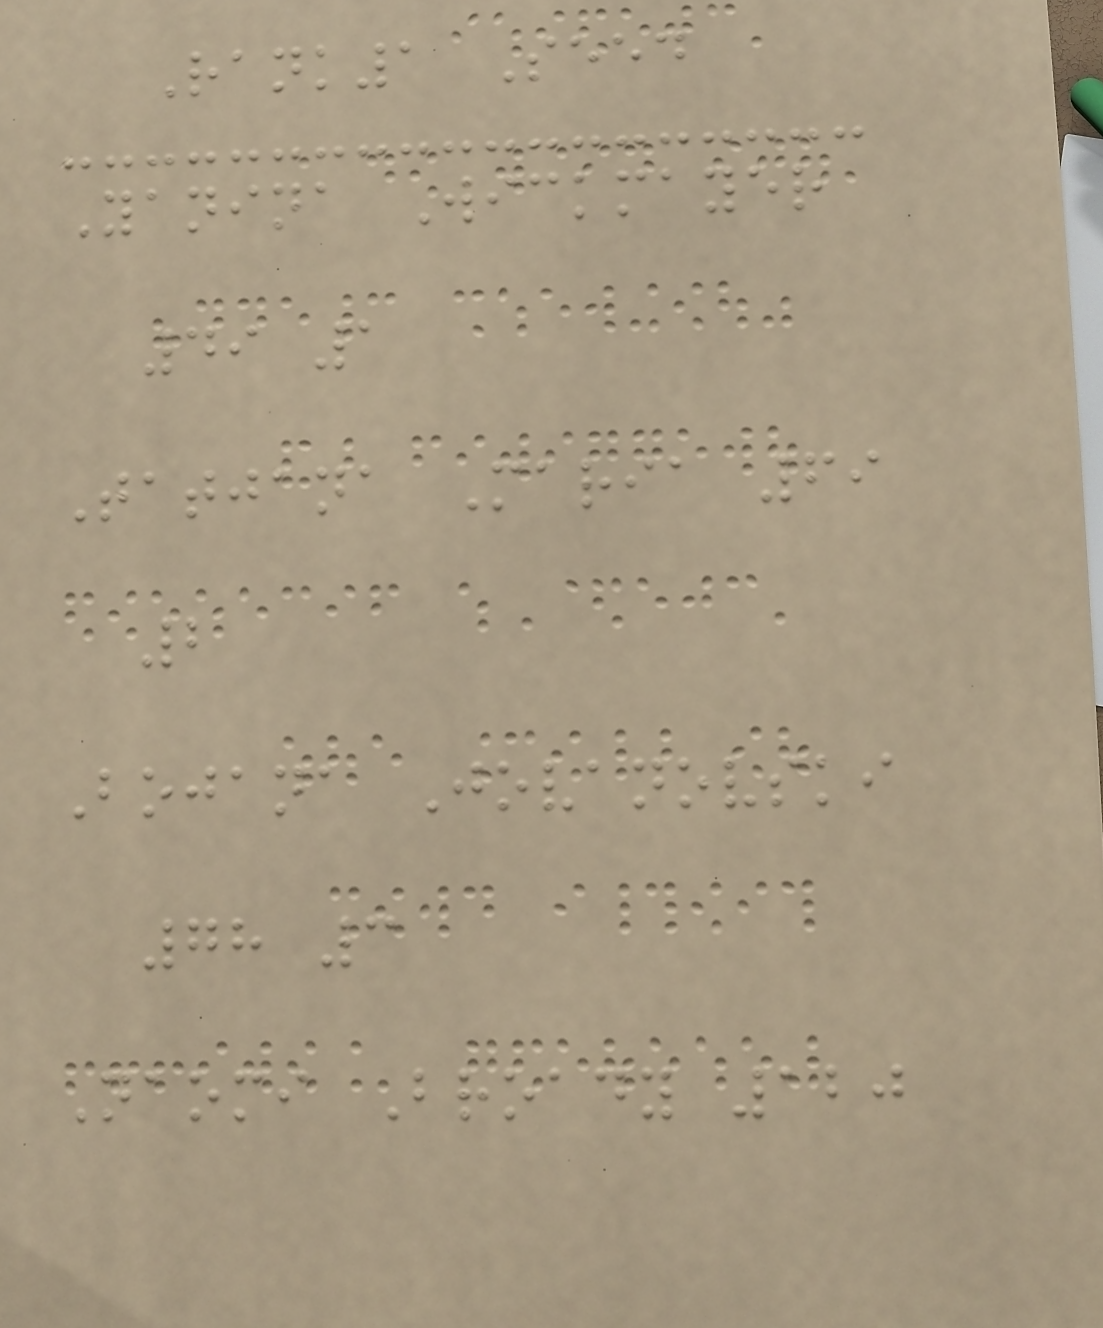Rank1 Seed
Yanina Wickmayer
49 1
Tatjana Maria 69
2
Bojana Jovanovski
78 3
Naomi Broady 120
